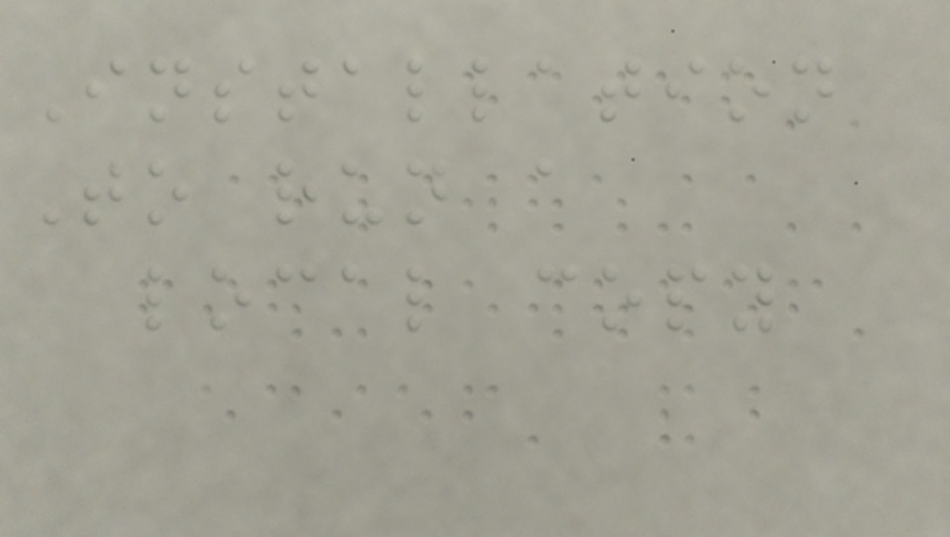Installation
To run a
local copy
